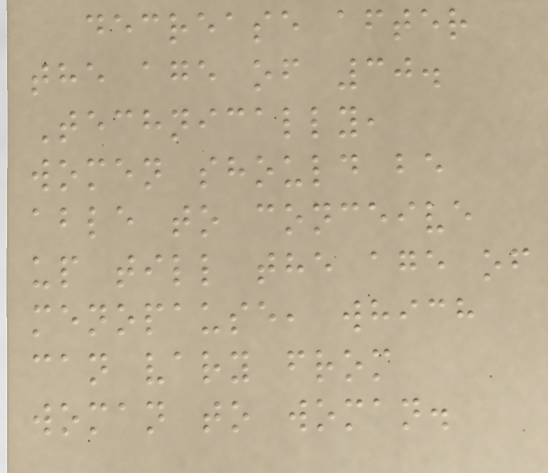decrease after
the age of 30.
Technically,
women should be
able to conceive
up till the age of
menopause, which
can vary from
woman to woman.
